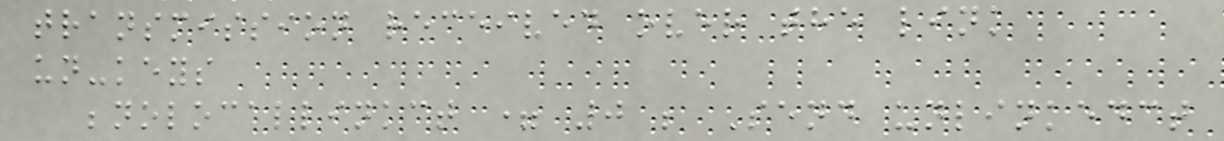transmission received over the link
un-keys
;nolocallinkct = 0 ; Send unlinkedct
